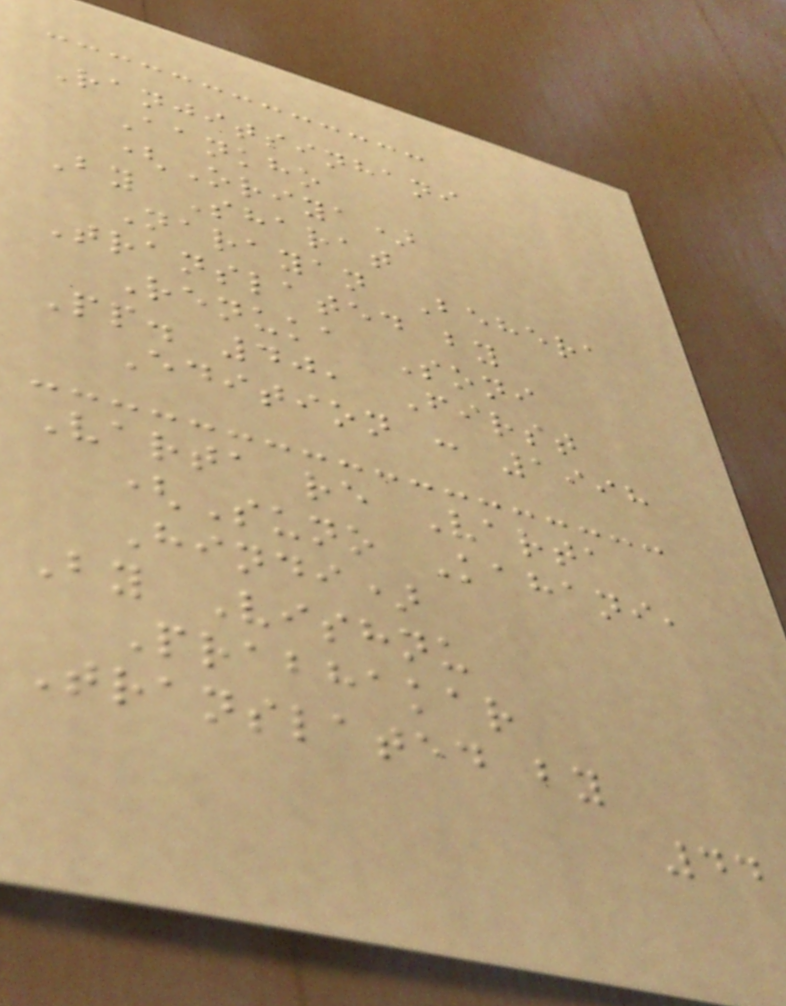Ranjitsinhani
Aankho
(Oriya)
By Sharat
Narayan Behera
Translated by
Renuka Soni
Pp. 40, First
Edition : 1998
Varta re Varta
(Suno Kahani,
Hindi)
By Vishnu
Prabhakar
Translated by
44
